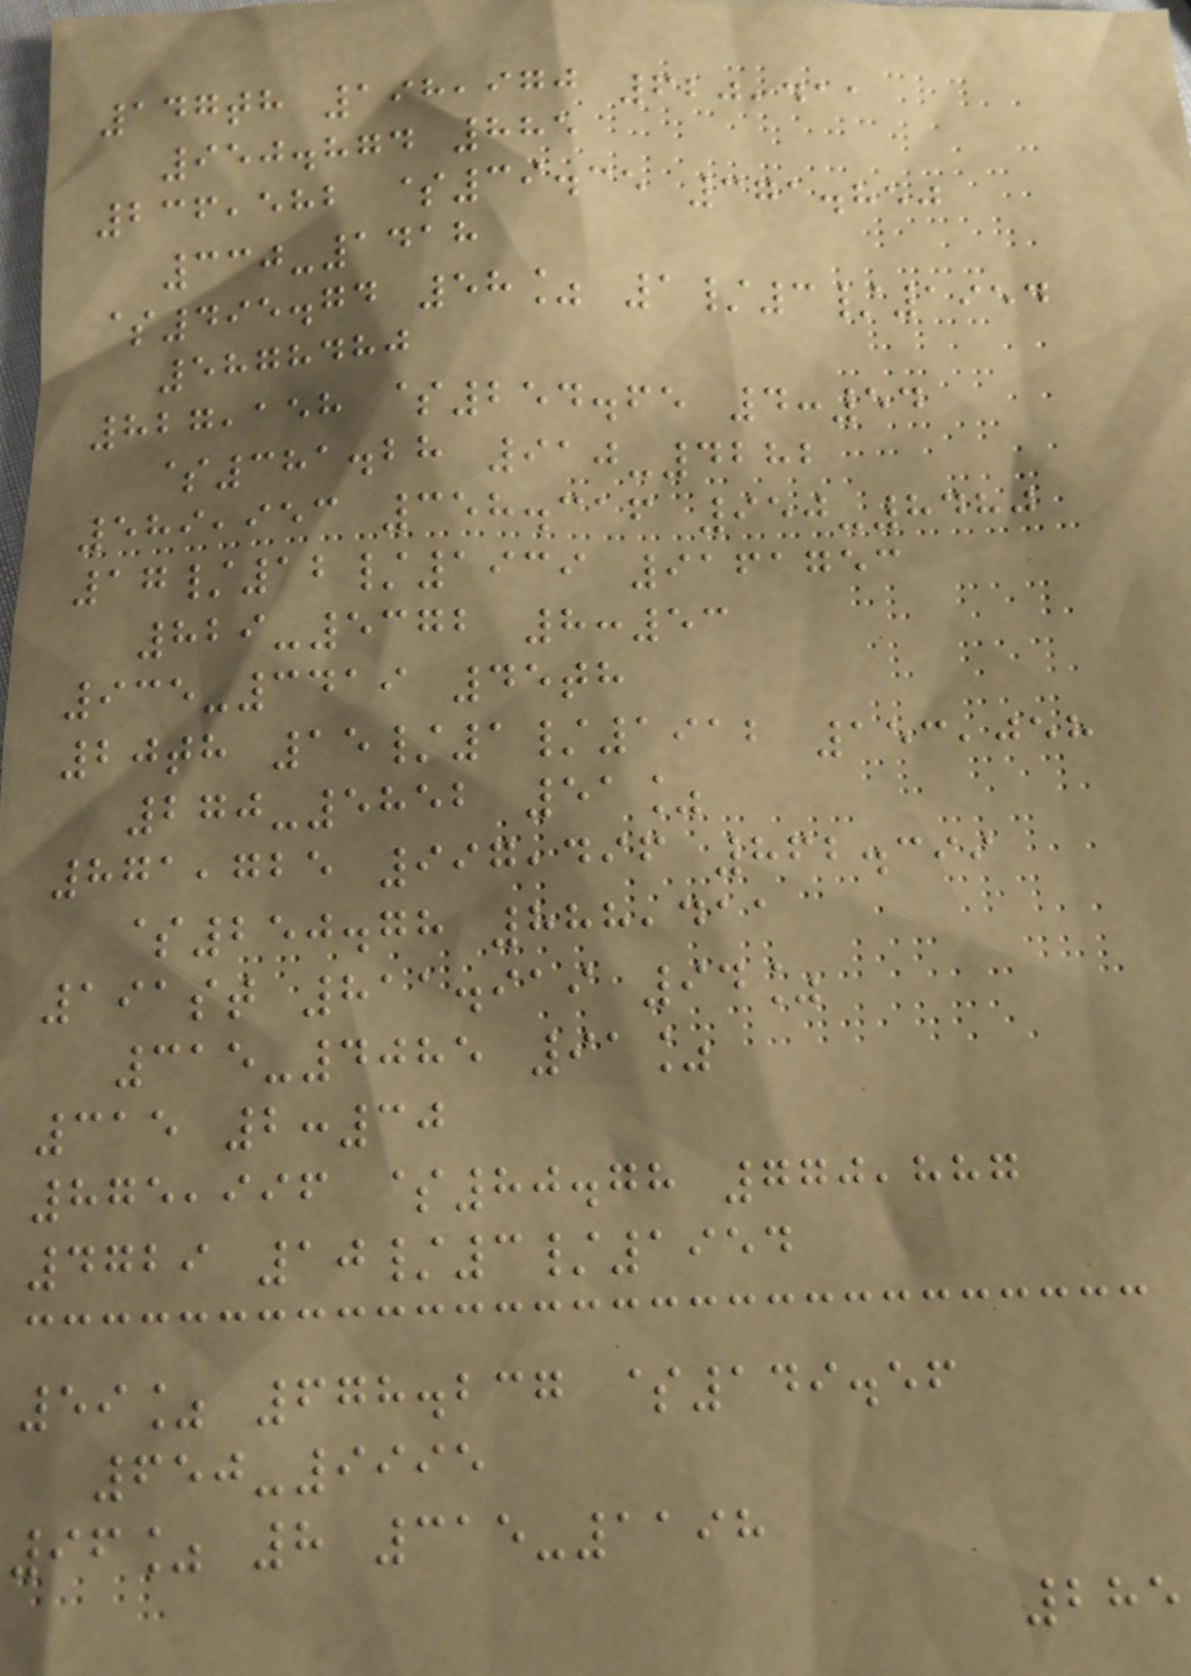147th 198,970 620,411
950.874 885
236,582 $39.35 371.850
330-1418
$495.74 58% 1/3/1954
5878480
827,158 $254.65 4:54
$381.28 910-4282
589,953 358.316 950-8480
17/12/1939 9161753
829-5372 8:53
935-3419 45th
20th 15/1/1912 153,058
270-5852 51%
871,725 997,496 862.399
$250.78 888,411
191st 811.919 94%
315-4085 91%
315 2:30
875,996 $80.78 770,887
4729 10/3/1954
59% 678.237 $149.56
650-9995
96% 8 315-1198
285
